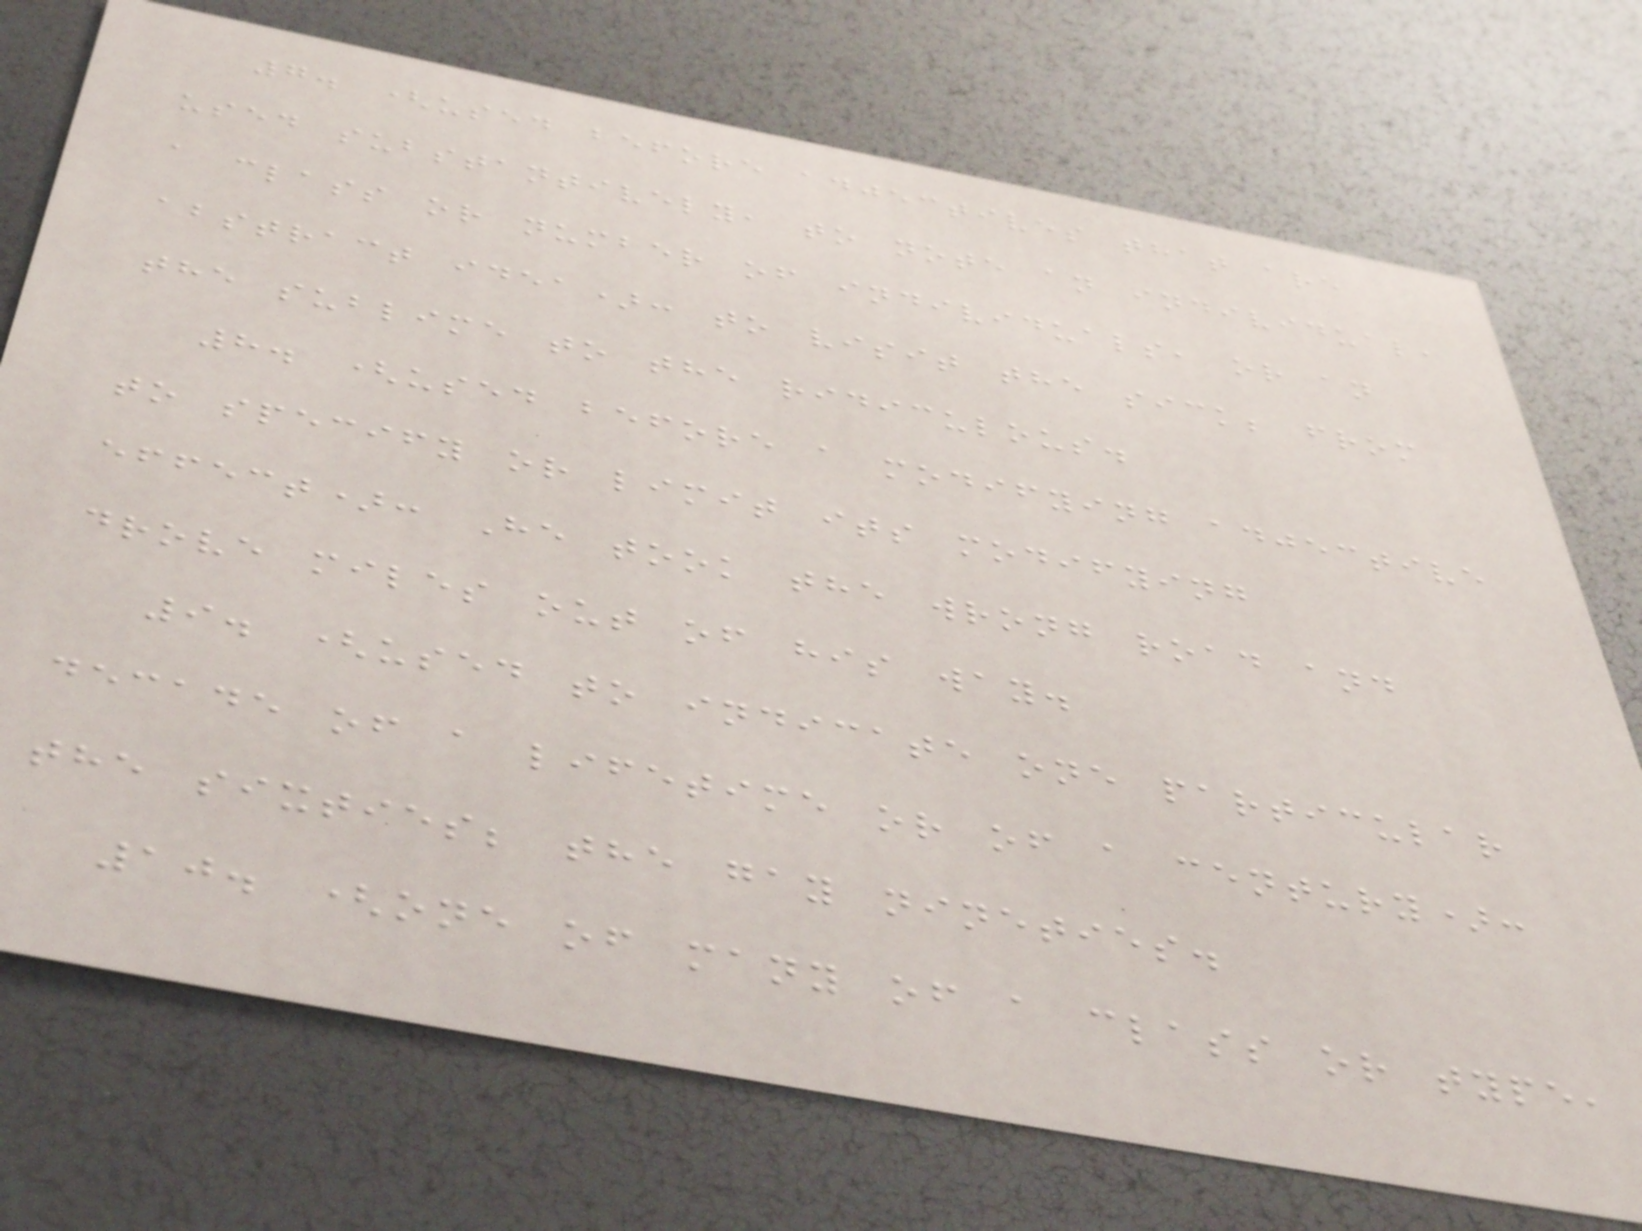7. (used before adjectives that are
used substantively, to note an individual,
a class or number of individuals, or an
abstract idea): to visit the sick; from
the sublime to the ridiculous.
8. (used before a modifying adjective
to specify or limit its modifying
effect): He took the wrong road and
drove miles out of his way.
9. (used to indicate one particular
decade of a lifetime or of a century):
the sixties; the gay nineties.
10. (one of many of a class or type,
